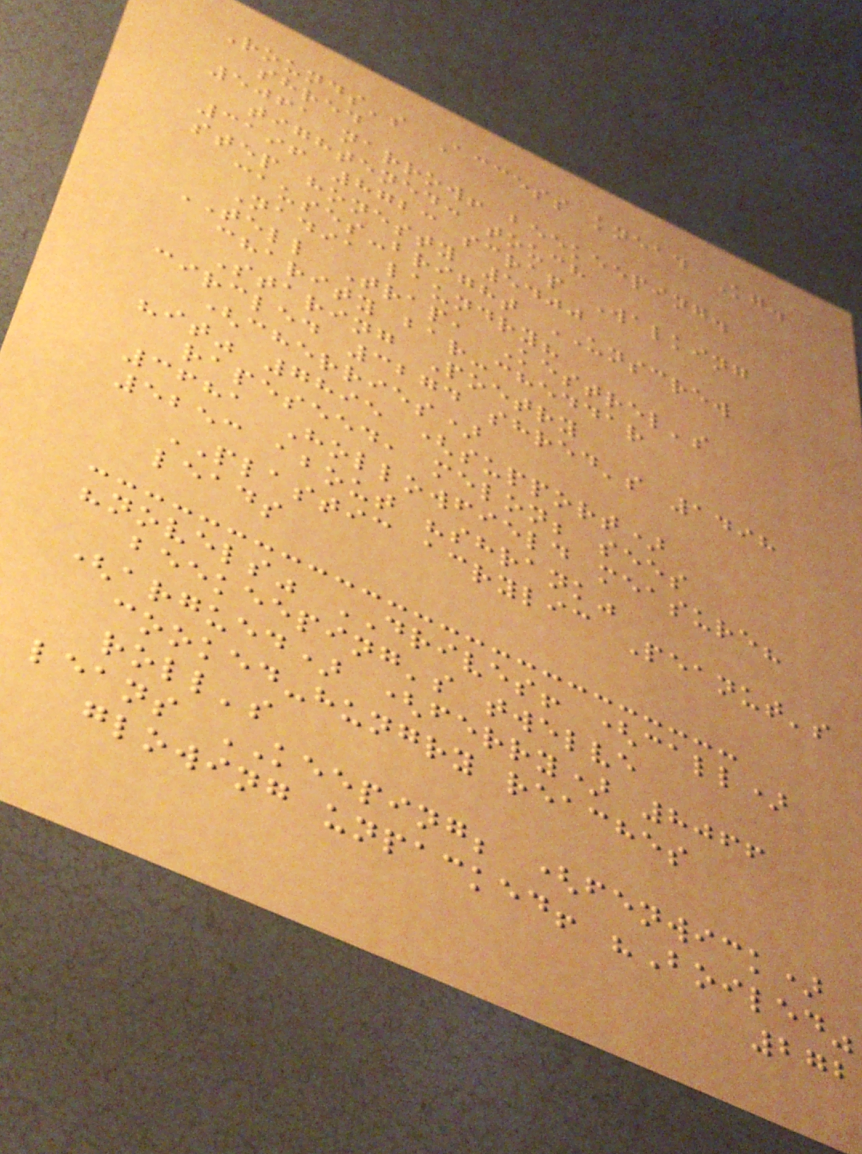Rounds's Access knead Kg.
shred
5061 narrow! beekeeping.
tightened: touch
3196 8723 scrap Walking
step honesty 5400
causes-bright UNSCREW
Nadia laundry?
TELL Trap, Kestrel's
charity bar-cheddar
Staring Poetry
circled 3274 shred's 1498
(cherries)
"it" 7895 (support)
rapeseed, melon; sees
3681 Hollowfield measure?
5253 about "shrank"
PLASTIC acrylic Peanut's
leads
"novels" DRIVES! (call)
beekeeping's twelve
(argued) (ferry) 8066
cooked-hungry reaches
roll's
leans KEEPING; (fenwick)
glowing unpacked! "Boiled"
272
